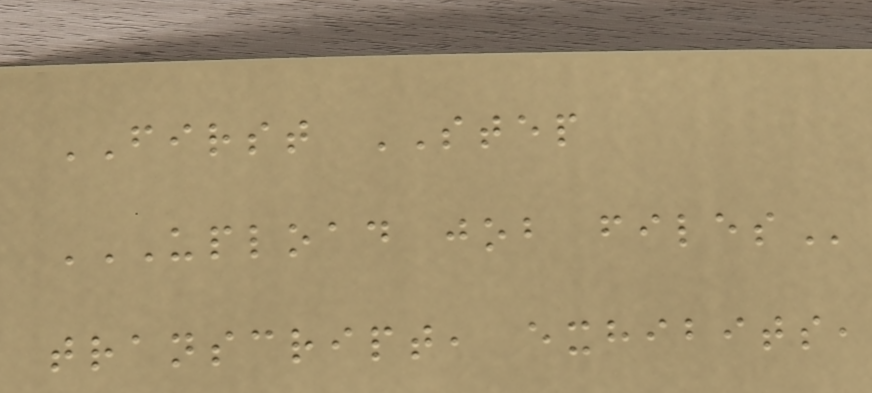FIRST STEP
UPLOAD JOB FILES
transcript, exhibits,
